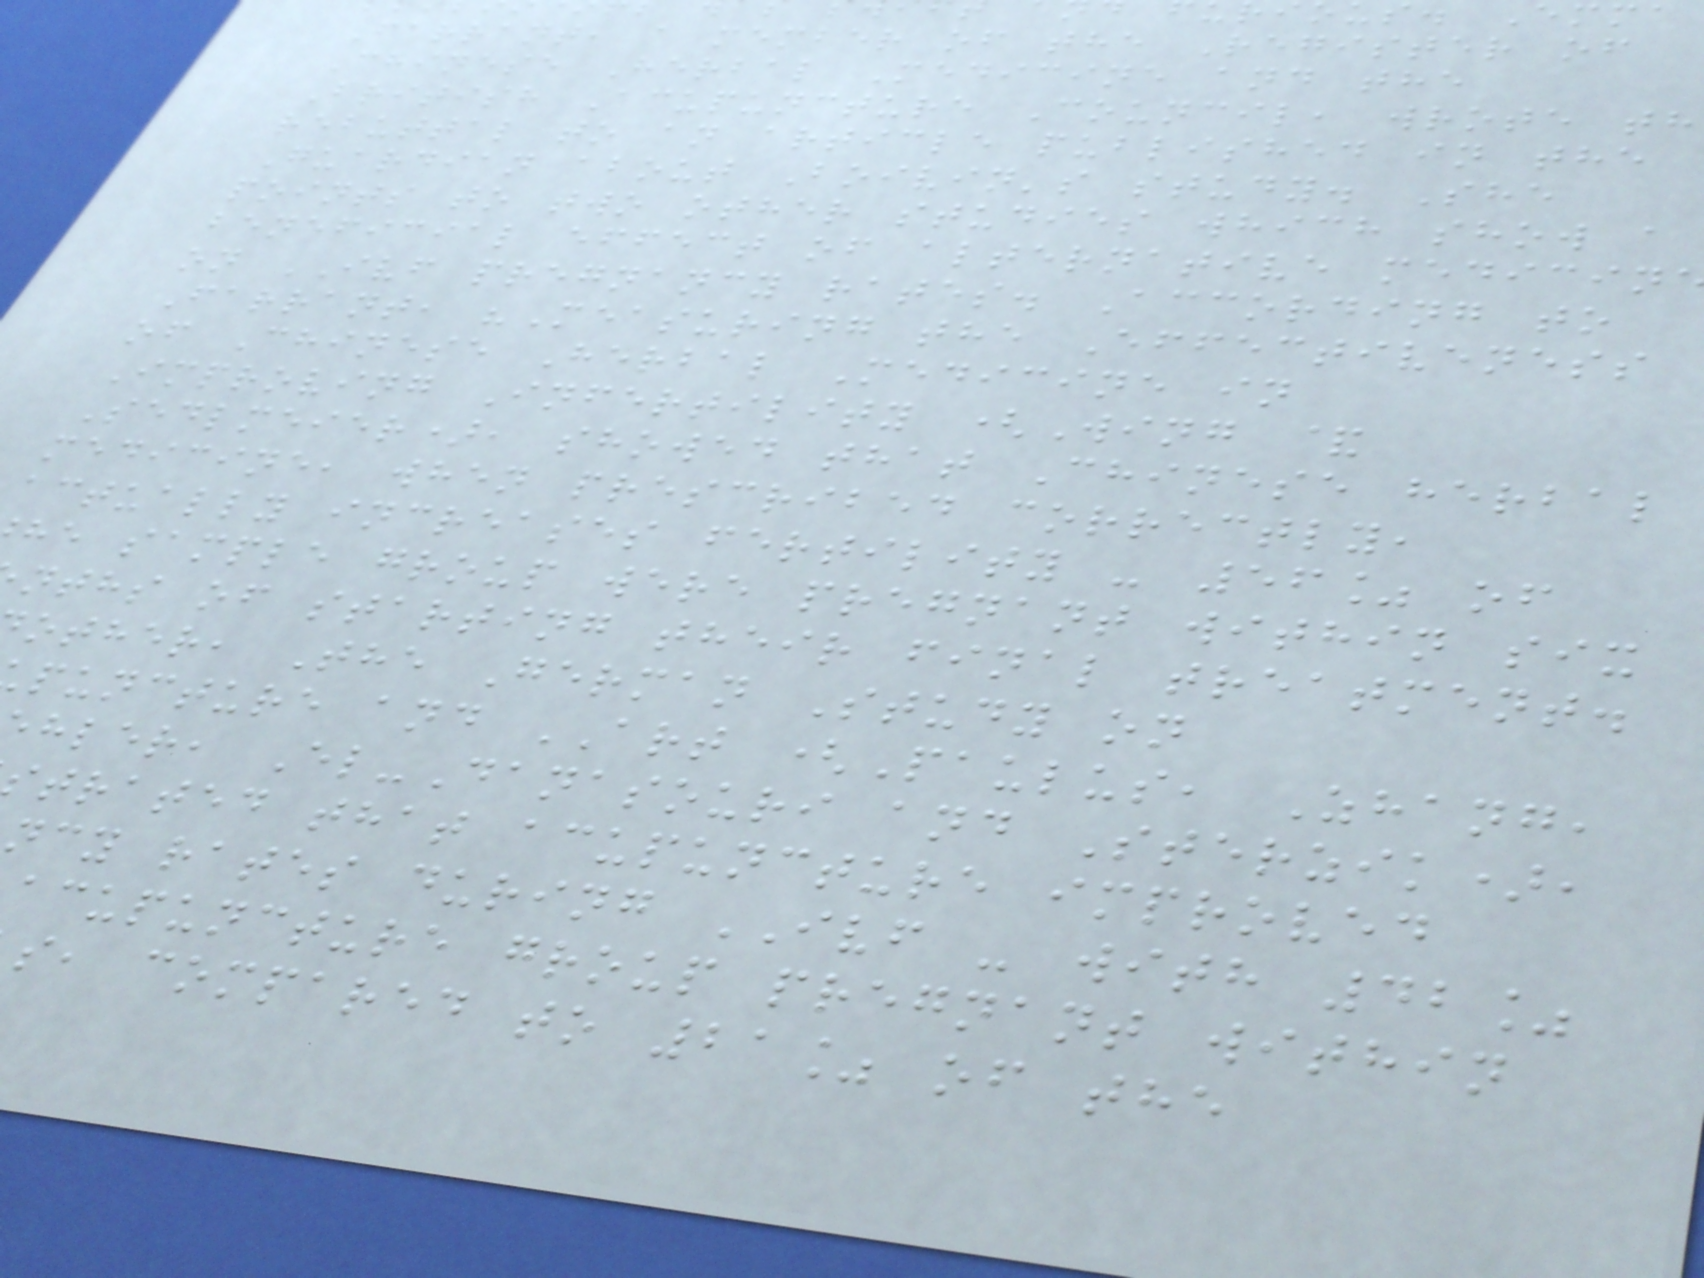Farrant, a member of the Register of
Chinese Herbal Medicine and the
British Acupuncture Council, wrote th
rebuttal to an article published in the
Guardian about Boivin's study. She
points to two other studies which show a
beneficial effect of alternative medicin
on IVF pregnancy rates. According to
Farrant, "Measuring the Effectiveness
of Chinese Herbal Medicine in
Improving Infertility (Wing &
Sedlmeier), showed that Chinese herbal
medicine, when prescribed correctly,
actually increases fertility - 56% of
he sample group were pregnant within six
nths of starting their final treatment.
other, The German Study on
puncture and ART (Paulus, Zhang,
hler, El-Danasouri and Sterzik),
trated that acupuncture improved
ncy rates during IVF - with 42%
acupuncture group pregnant within
s, compared to 21% of the
